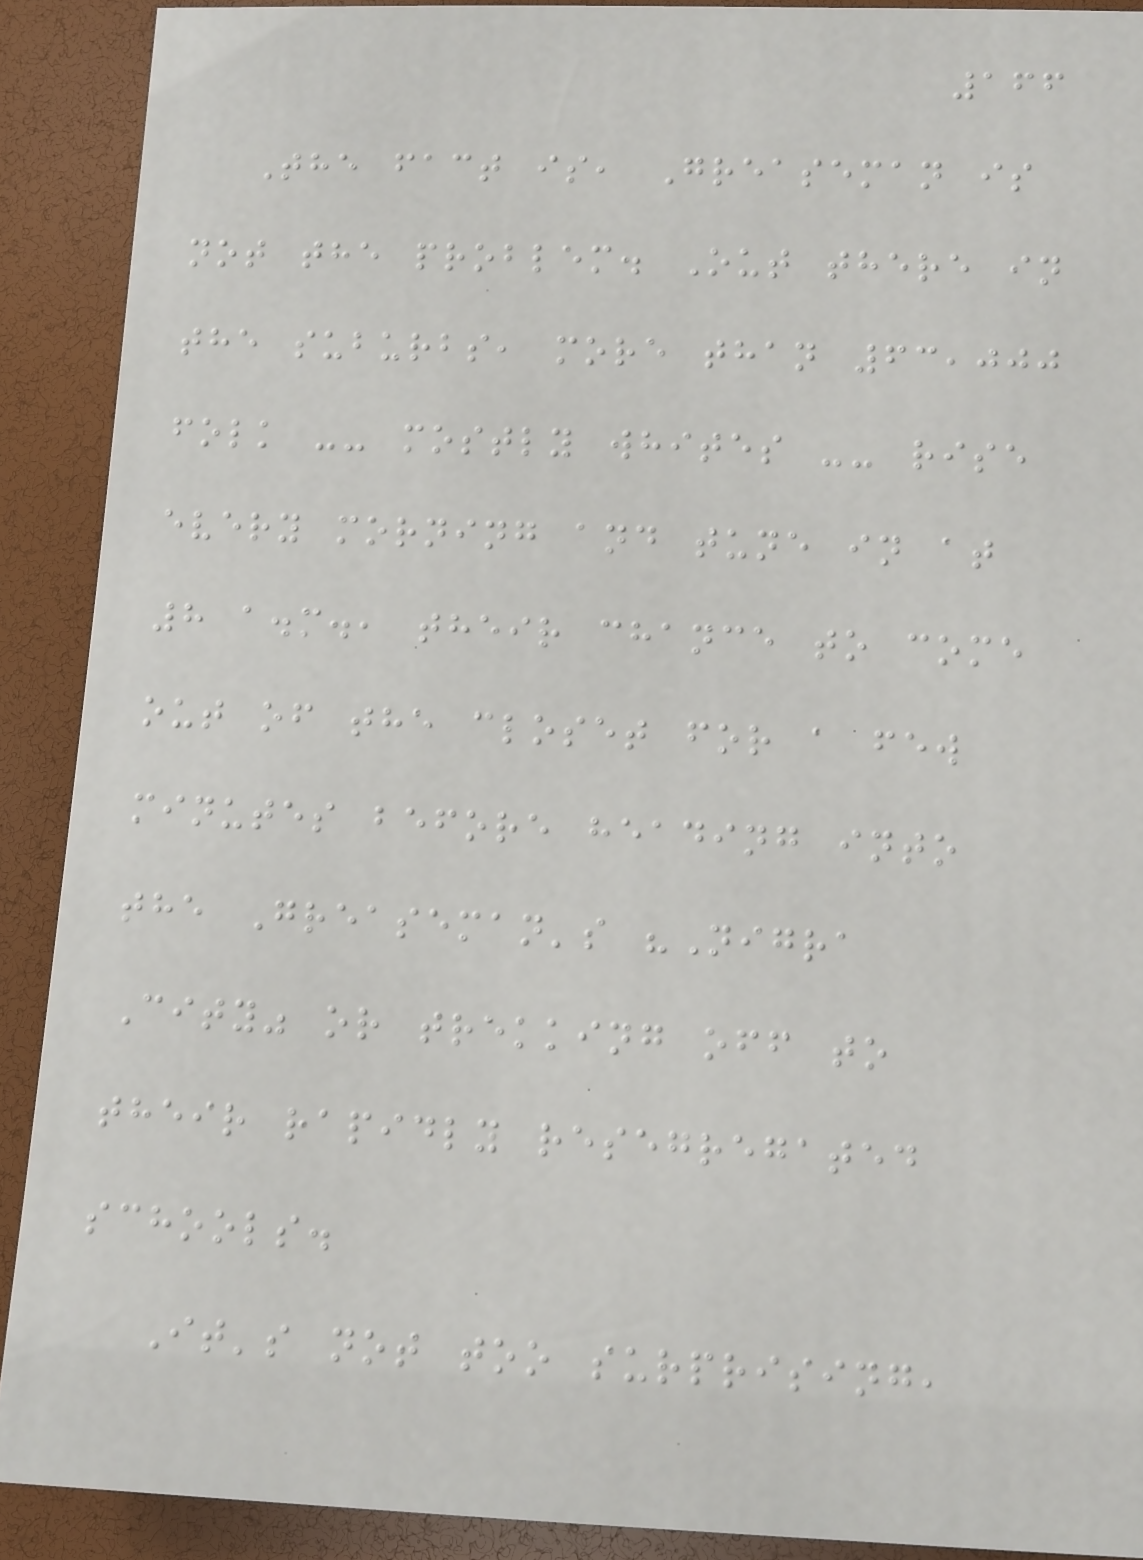166
The fact is, Greaseman is
not the problem. Out there in
the suburbs, more than 63,000
folk -- mostly whites -- rise
every morning and tune in at
8 a.m., their chance to come
out of the closet for a few
minutes before heading into
the Greaseman's "Nigra
City" or trekking off to
their rapidly resegregated
schools.
It's not too surprising,
